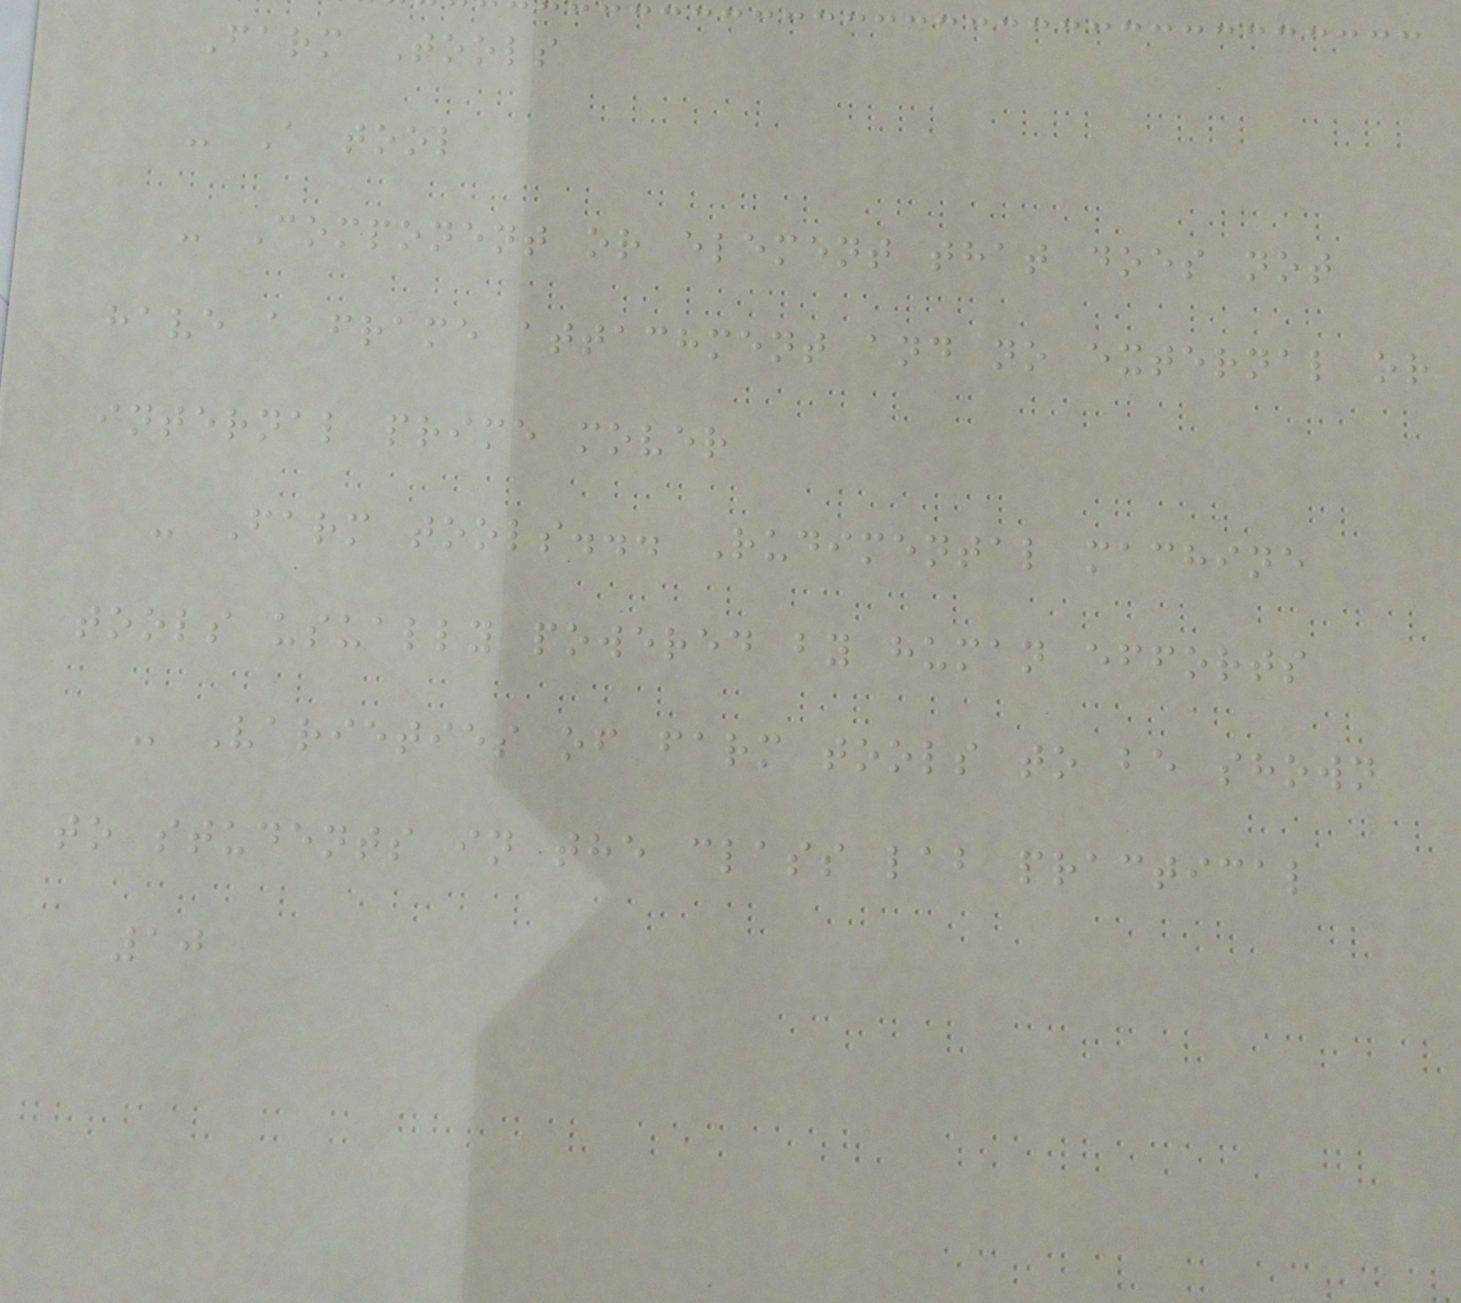Farm Tools
- A tool
- Component or element that does not
have a frame attachment and no external or
internal prime mover
- Farm tools... Rudimental machine
tools usually powered by human efforts
- Varieties of farm tools to be shown
to students in the class lab practical
10
